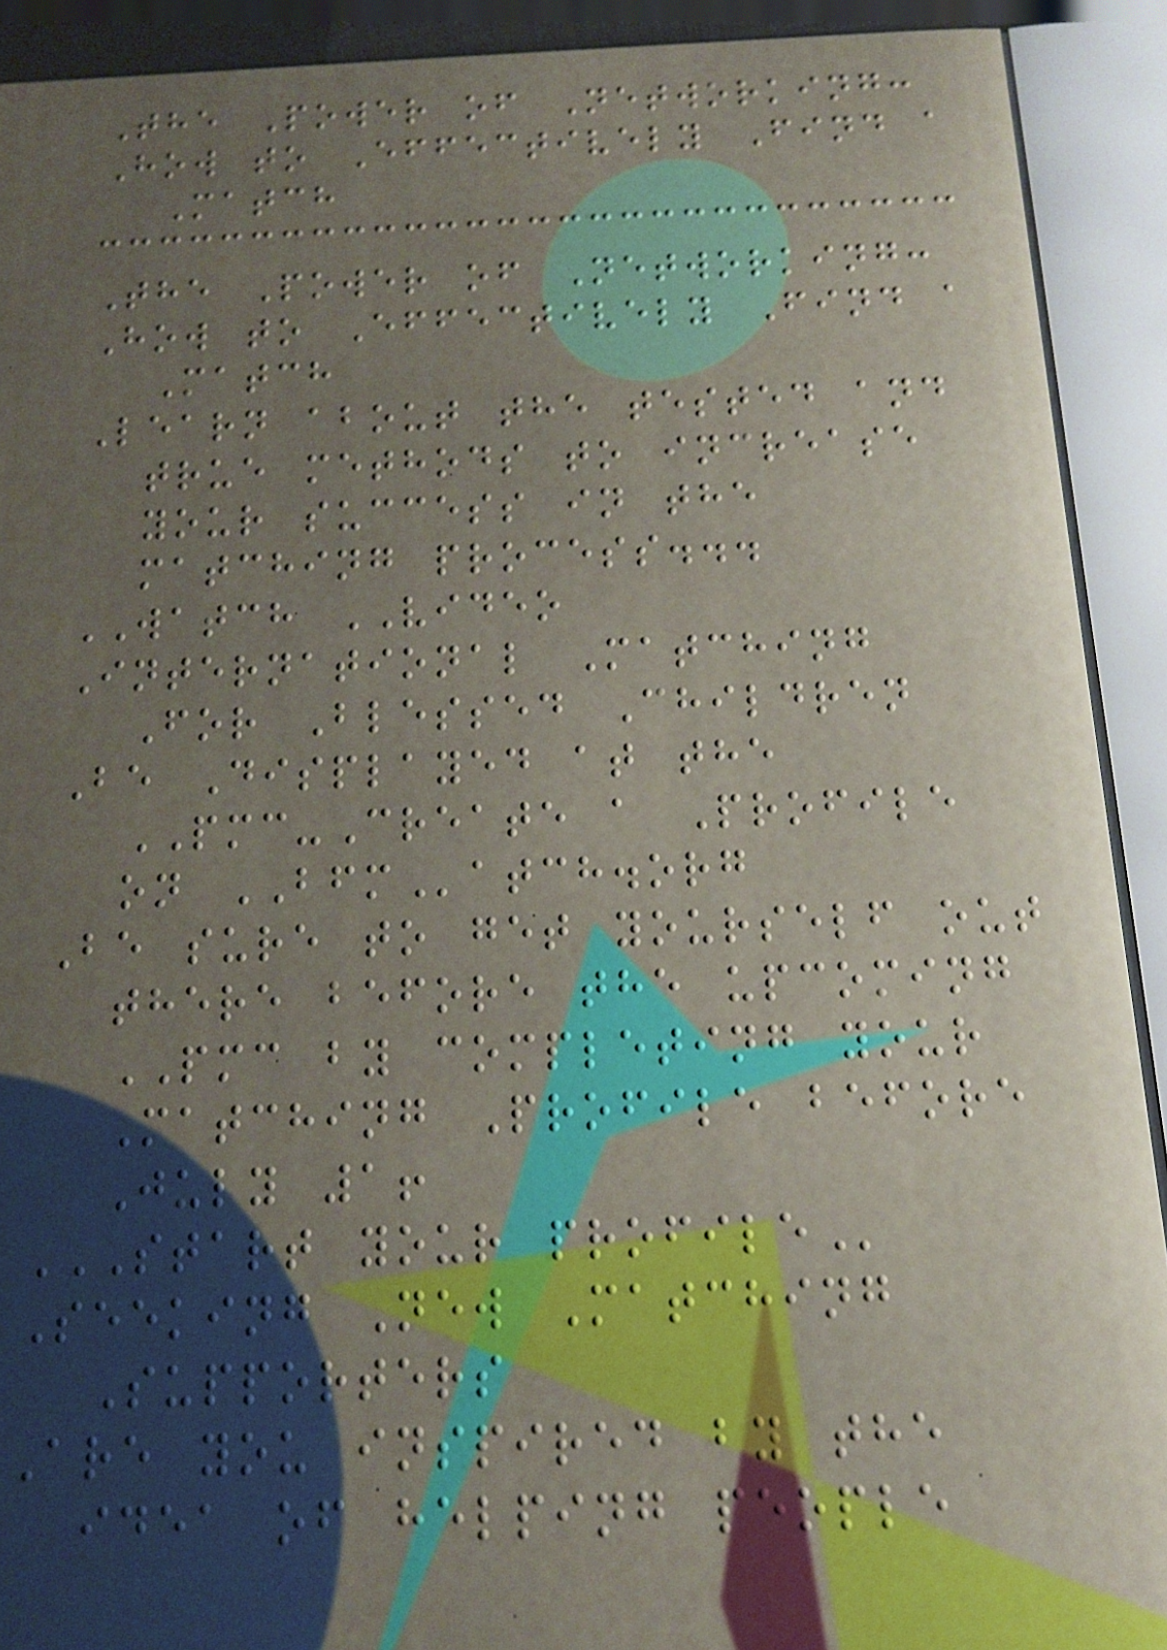The Power of Networking:
How to Effectively Find a
Match
The Power of Networking:
How to Effectively Find a
Match
Learn about the tested and
true methods to increase
your success in the
matching process...
WATCH VIDEO
International Matching
For Blessed Children
Be Displayed at the
PMC-Create a Profile
on BFMatch.org
Be sure to get yourself out
there before the upcoming
PMC by completing your
Matching Profile before
July 1!
START YOUR PROFILE
Seeking New Matching
Supporters
Are you inspired by the
idea of helping people
